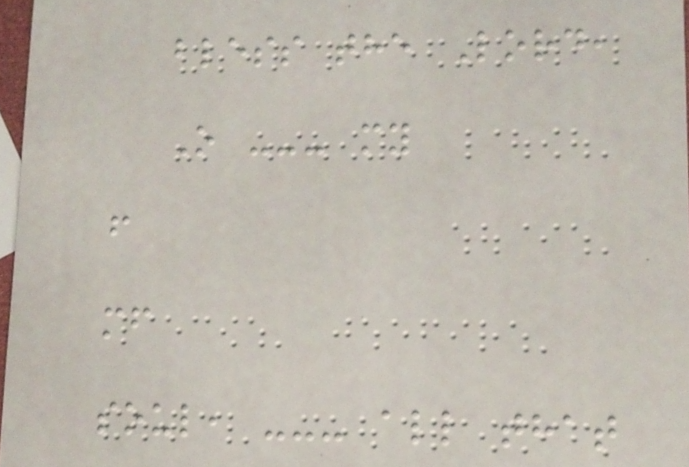bless the Lord,
O --- my
f
mf
soul, --- all that
